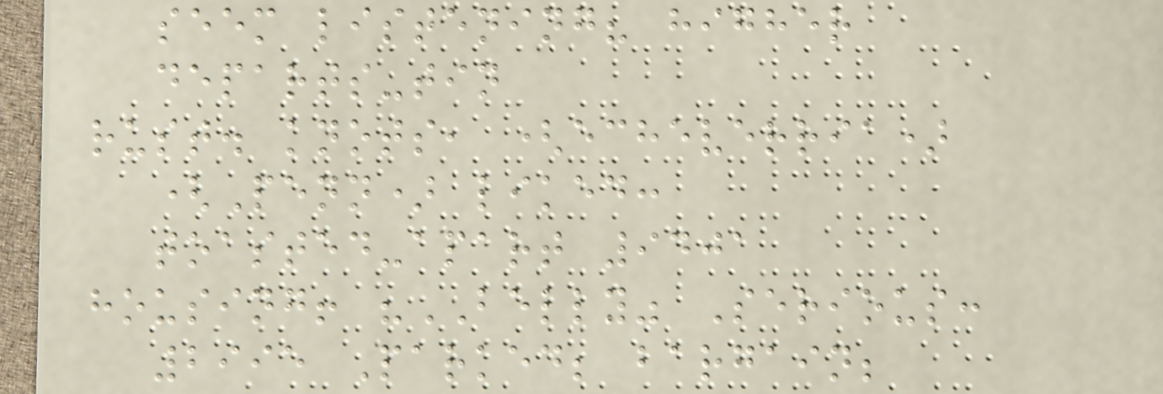seem listening? higher
departs-tin
rust. knots, (echeverria)
(Penn) liked:
toasted-apart 9401
housing! "BELLY" Serious:
2995 Parked; bargain;
